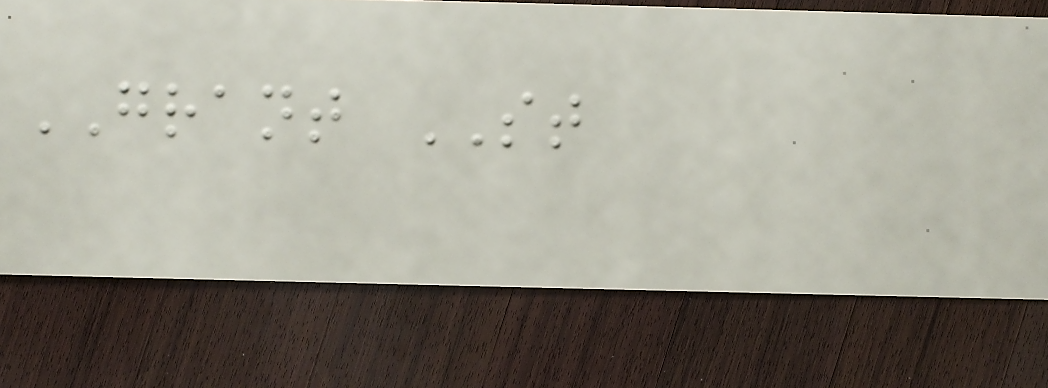GRANT ST
